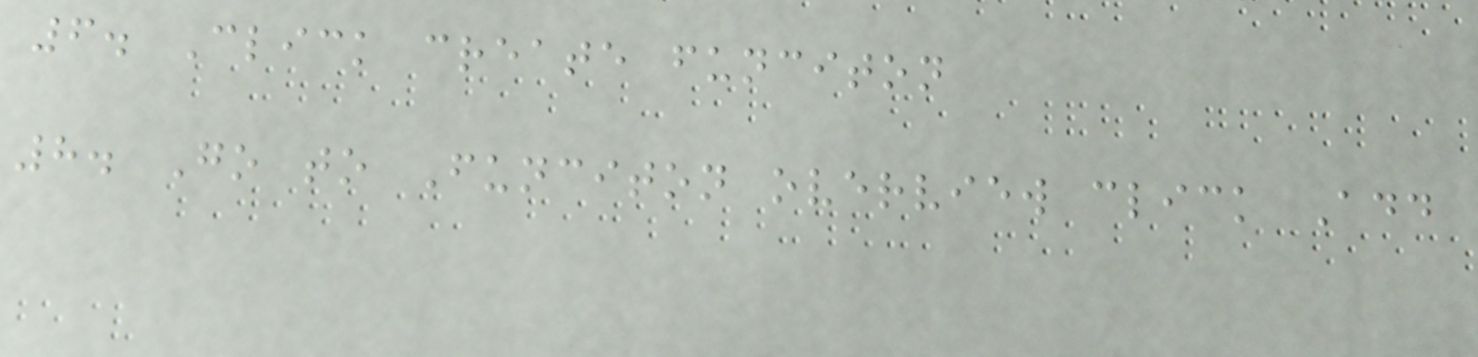6. Click create funciton
8. Go to Funciton overview click Add
